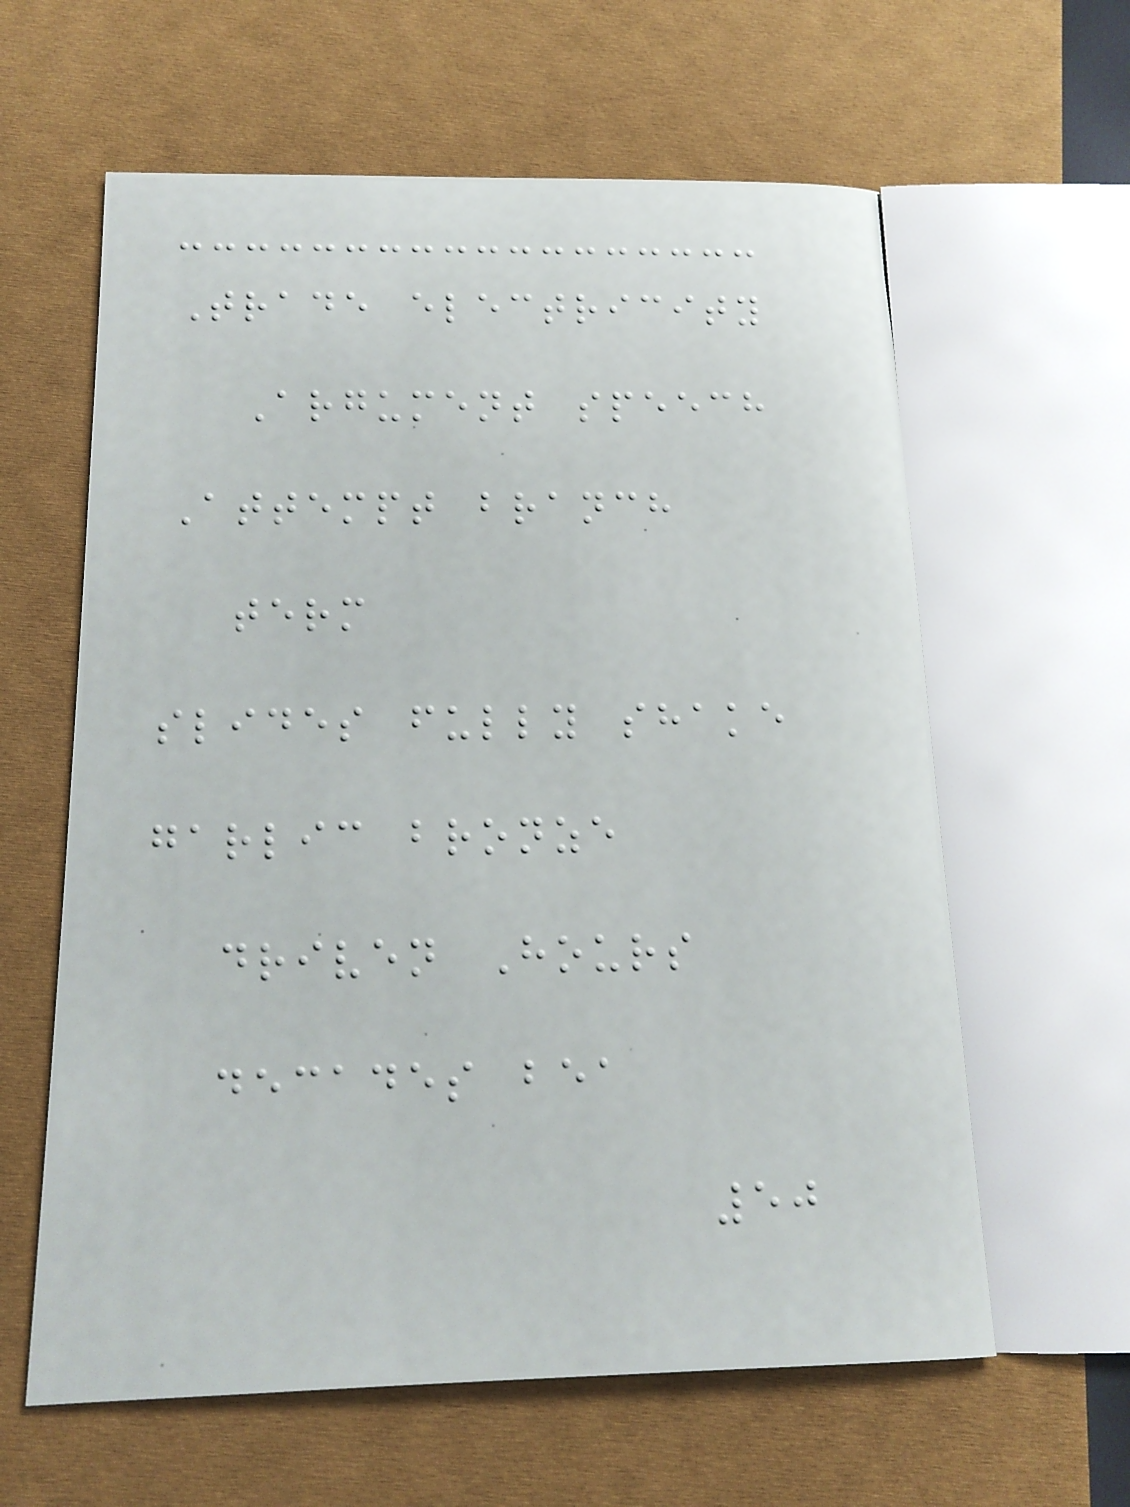Trade electricity
Argument speech
Attempt branch
term
slides fully shake
garlic bronze
driven Hours
decades bea
50
